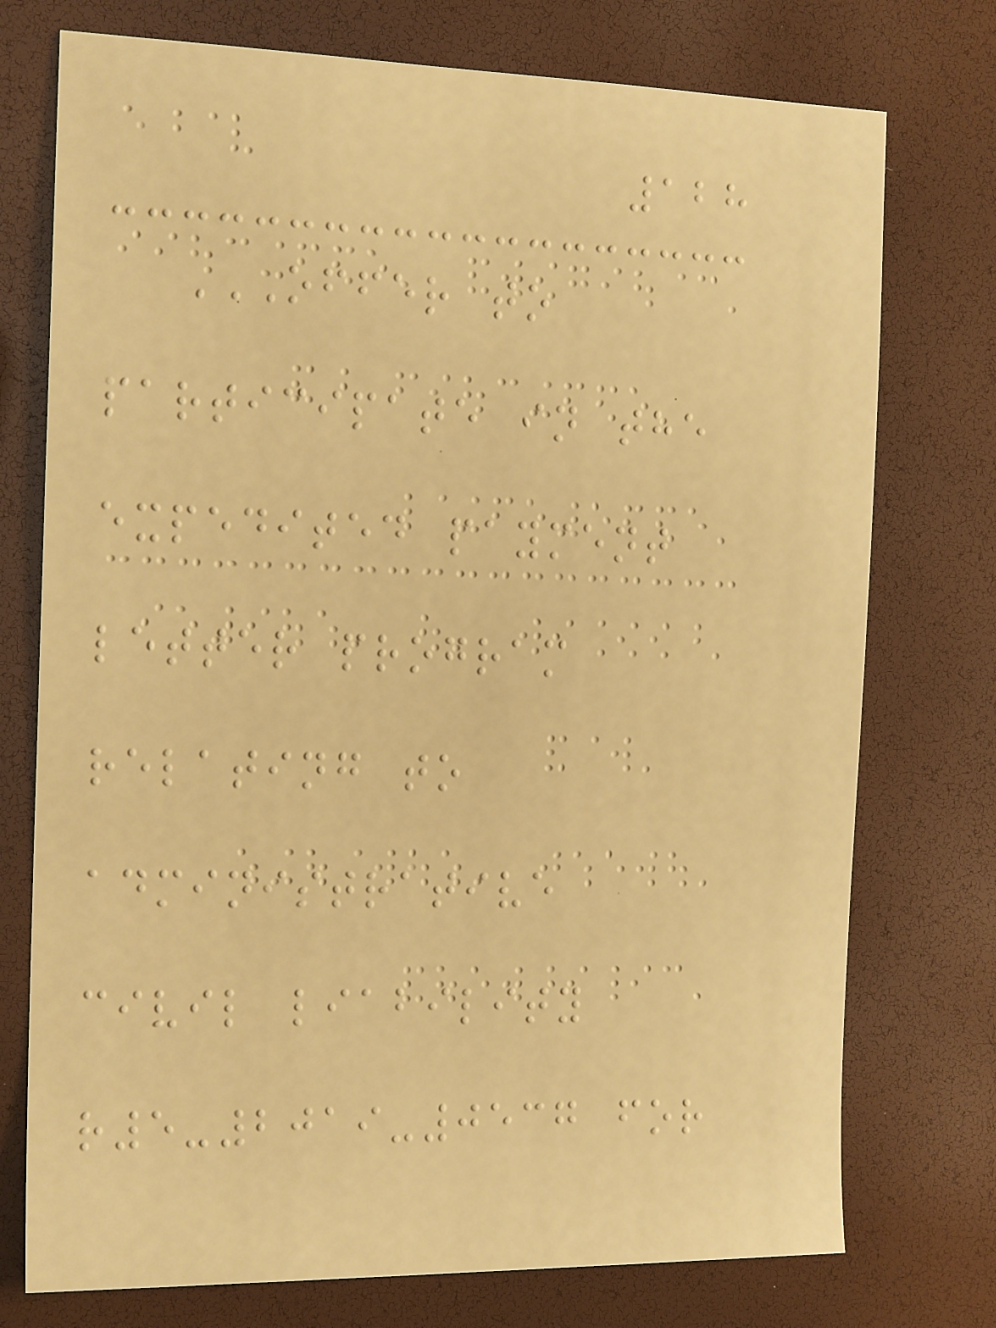128
OFFER TO
PARTICIPATE IN THE
EXPEDITED PAYMENT
LETTER PROGRAM
RELATING TO
ADMINISTRATIVE
CIVIL LIABILITY
R5-2019-0537 FOR
